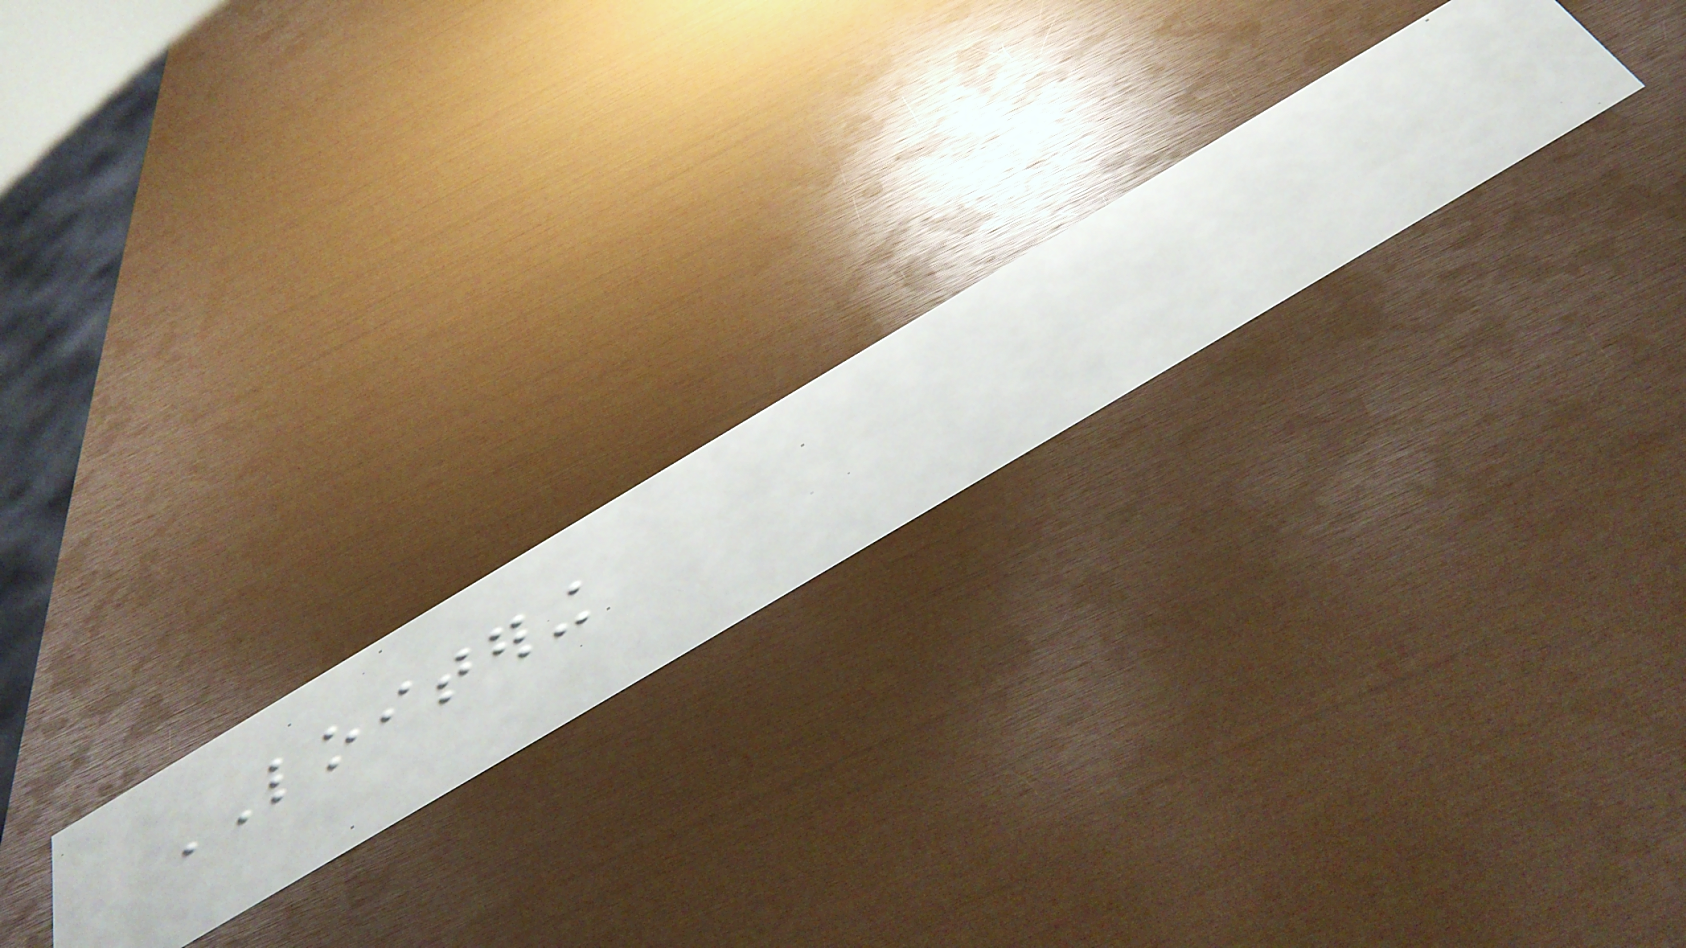LOITERING
